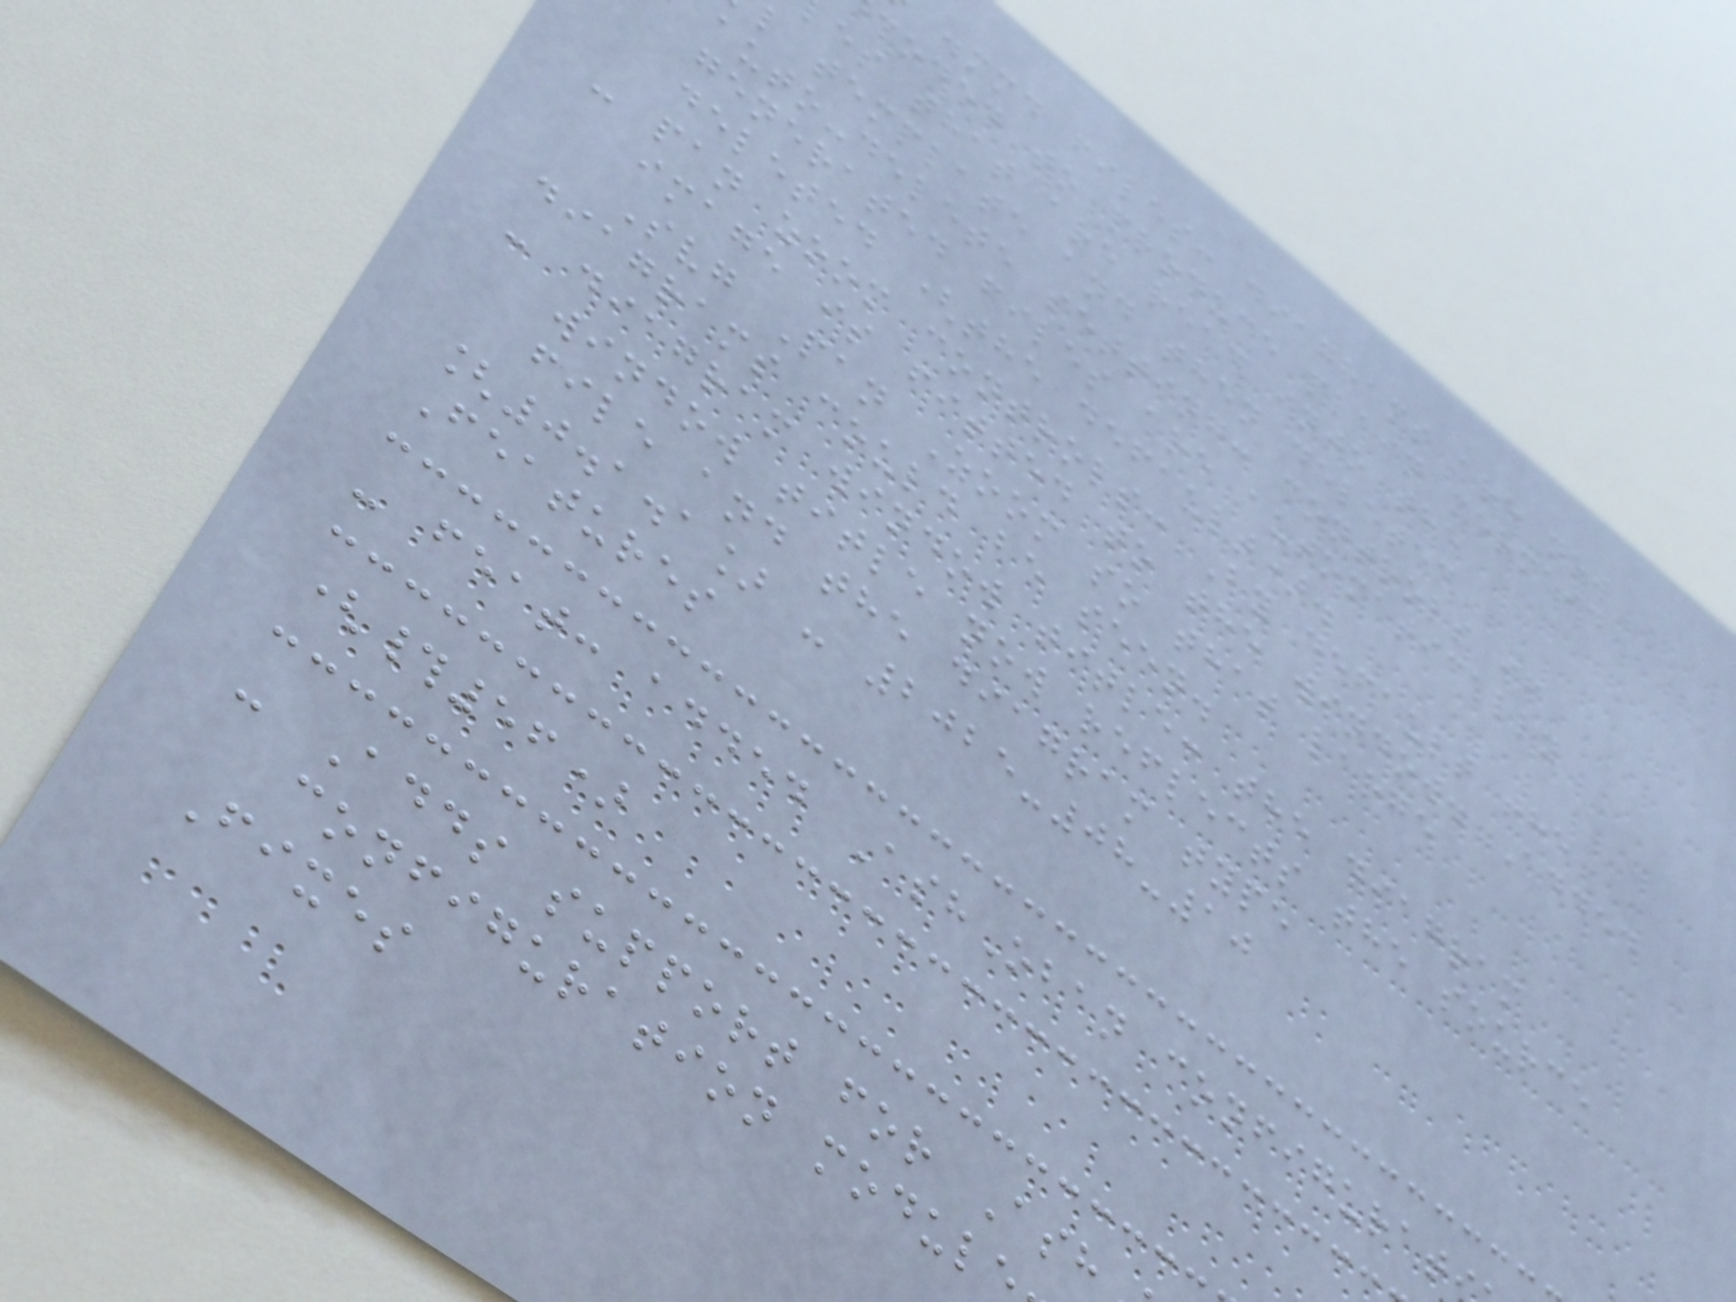.mmd files: diagrams are now
coded to produce plain mermaid
es that are read into the
l template and then deleted
auto-delete setting: controls if
generated files are automatically
deleted (the default).
- pan zoom controls: By default the
image is fitted to the window. Added
Svg Pan Zoom so that large
diagrams could be seen.
- diagram window title: the diagram
window title now reflects the source
file and the diagram type
[0.1.1] - 2025-08-10
Features
- feat: added AshOban configurat
(#56)
- Adds support for Ash
configuration modul
Fixes
